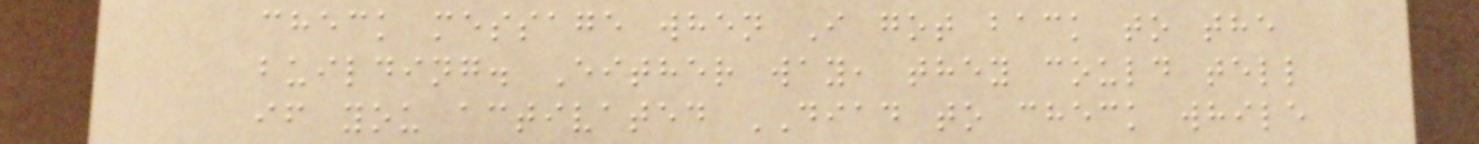check message when I got back to the
building. Either way, they could tell
if you activated DIAD to check while
